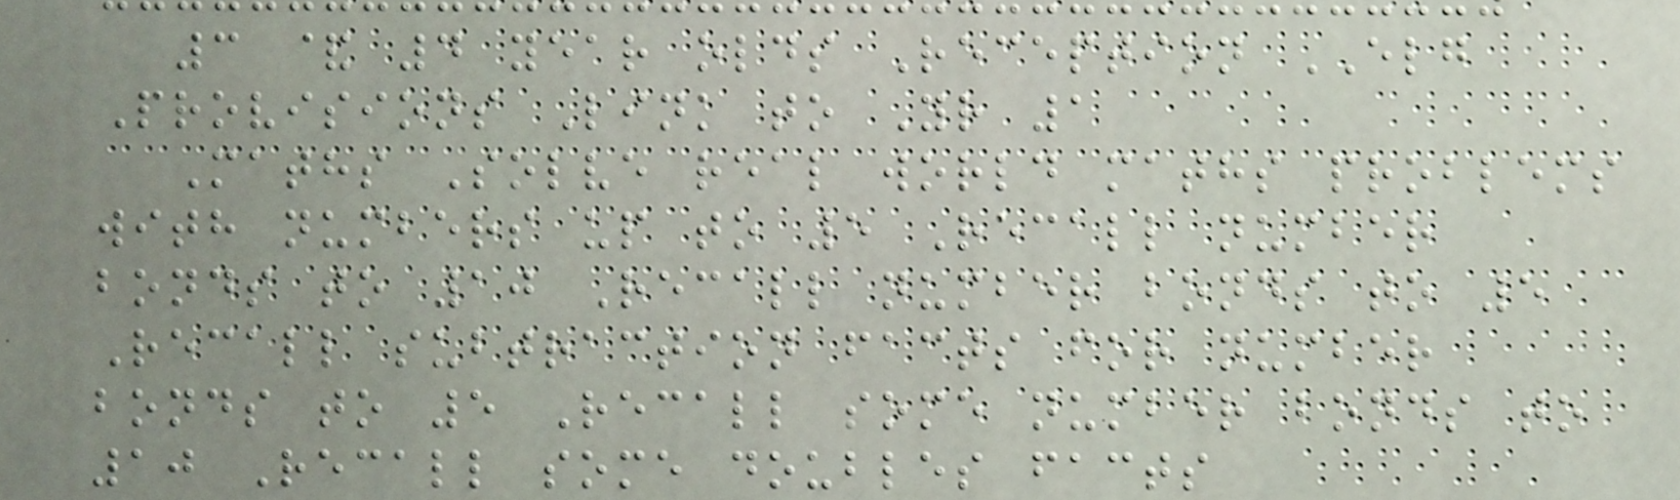3 & 4 year olds Reception ELG
Provisions Link to Yr 1
Maths Solve real world maths problems
with numbers up to 5 Recall number
bonds to 10 Recall number bonds to 5
Recall subtraction facts for number
bonds to 5 Recall some number bonds to
10 Recall some doubles facts
